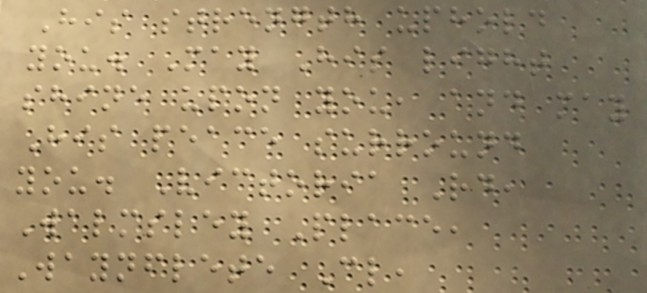His strength uphold
you. May His light
shine upon you, and may
His peace surround
you. Victoria Rd,
Walmsley Place,
Waynflete Cl,
